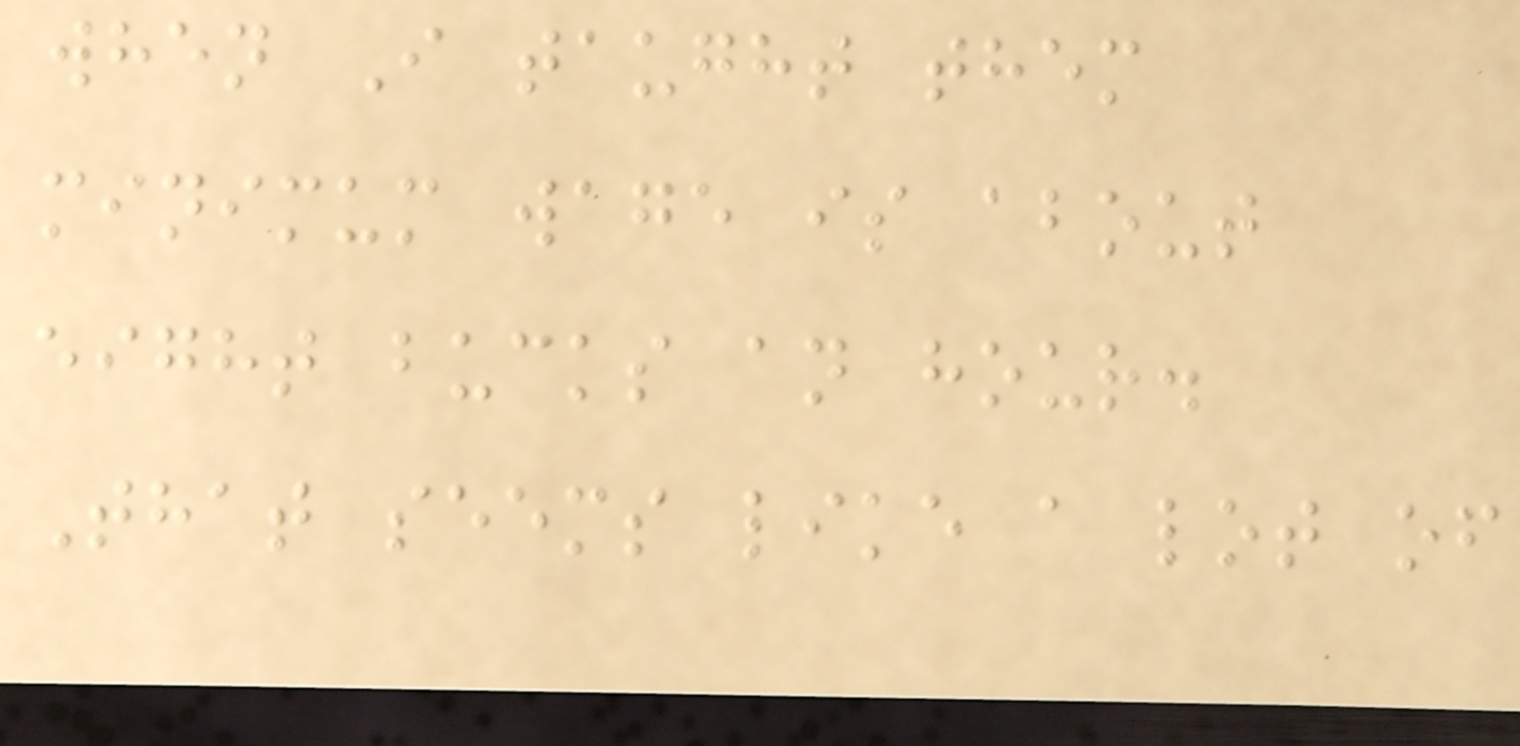when I taught them
minimum wage is about
eight bucks an hour.
That seems like a lot of
